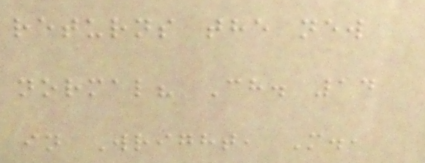returns the new
normal? Ch. 14
in Wright, M.,
